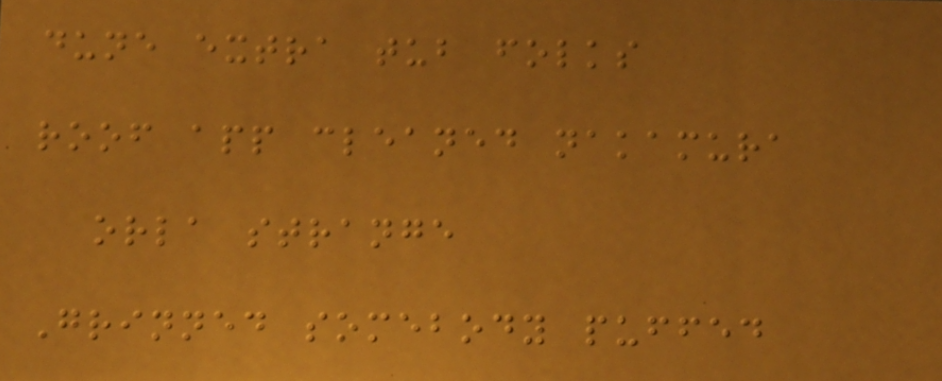dune extra tub folks
roof app cleaned nakamura
orla strange
Grinned somebody puffed
